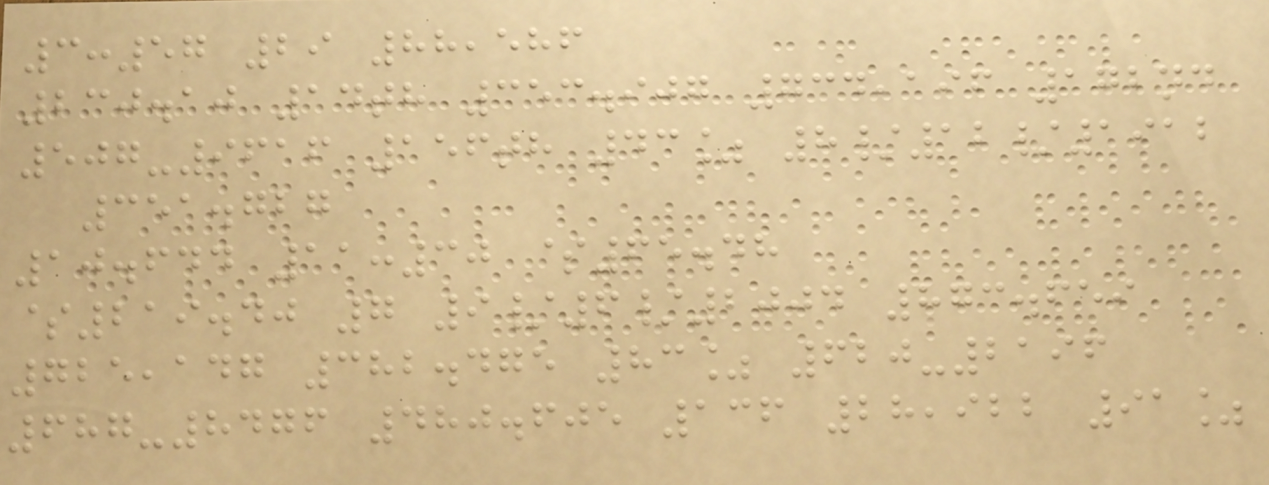3:57 29 88,586
230.10 14th 353.907 734,196 172nd
507-9616 156th 43% 8/12/1912
351.727
10.644 11:30 $65.48
$219.40 7 9/6/2004 873.659
725,147 382.475 83% 620-2196
687-8476 480.605 136 28,922 91%
